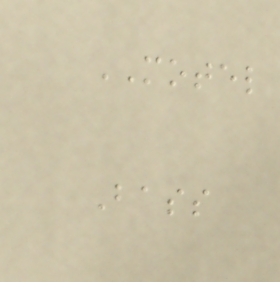MOTEL
Bass
